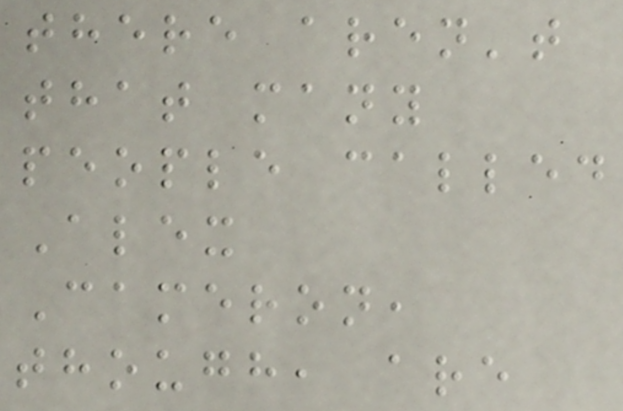there aren't
that many
people called
Alex
Cameron,
though, are
